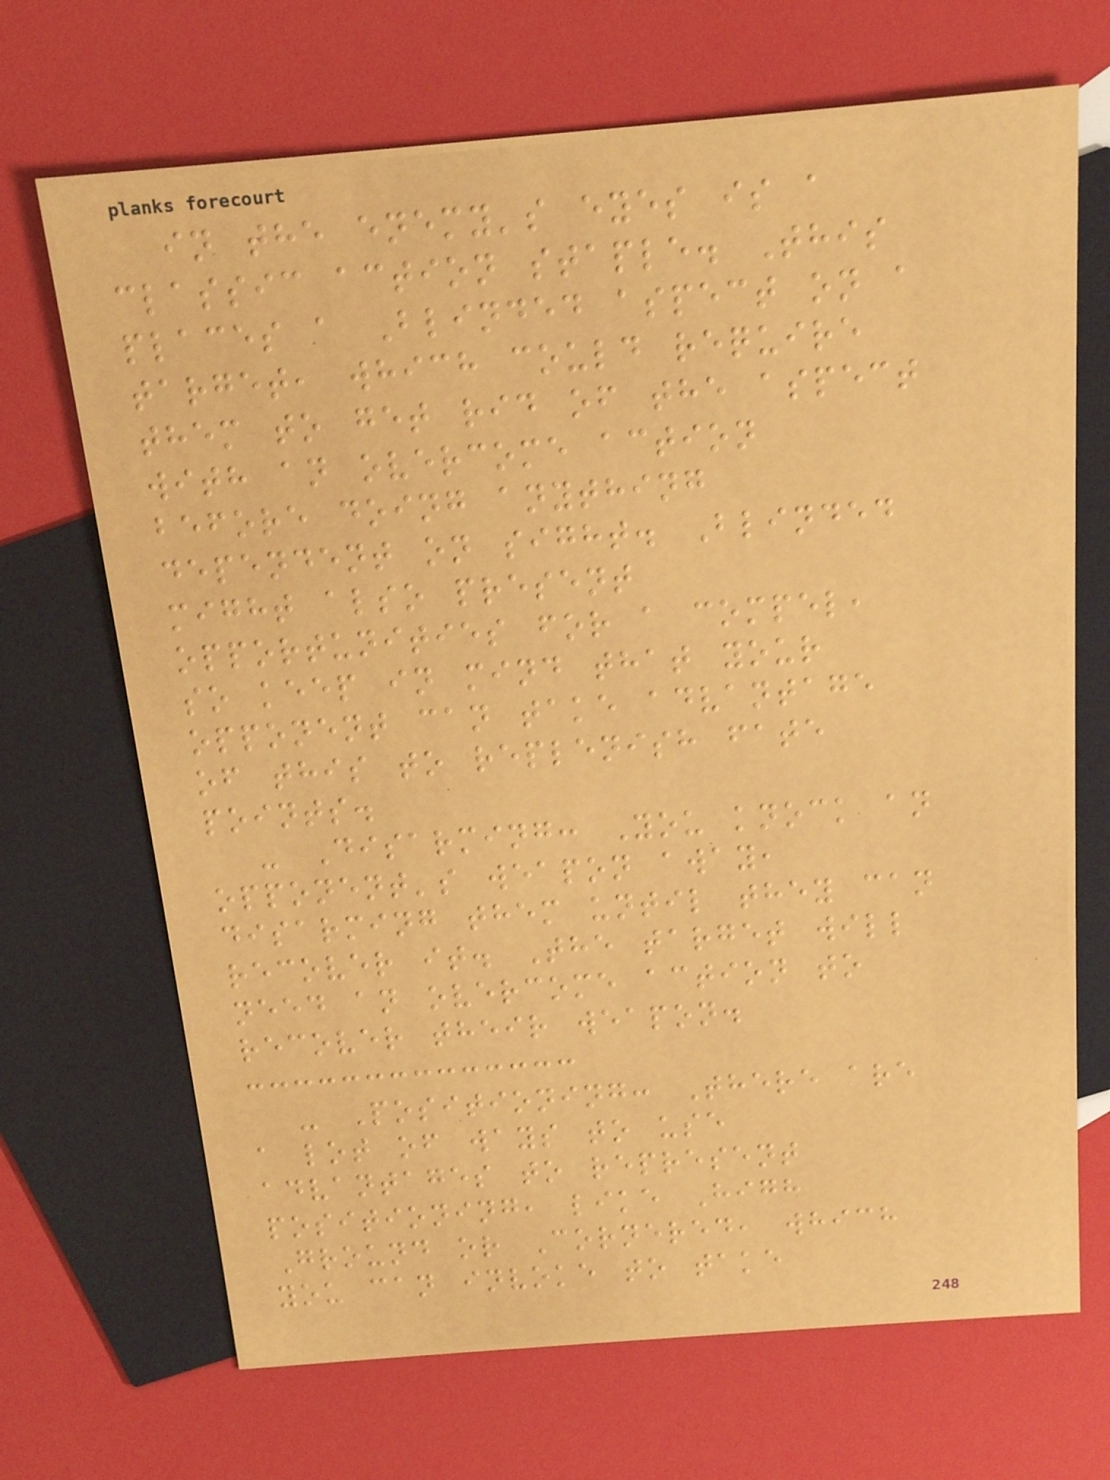in the enemy's eyes is a
classic action staple. This
places a Blinded aspect on a
target, which could require
them to get rid of the aspect
with an overcome action
before doing anything
dependent on sight. Blinded
might also present
opportunities for a compel,
so keep in mind that your
opponent can take advantage
of this to replenish fate
points.
- Disarming: You knock an
opponent's weapon away,
disarming them until they can
recover it. The target will
need an overcome action to
recover their weapon.
- Positioning: There are
a lot of ways to use
advantages to represent
positioning, like High
Ground or Cornered, which
you can invoke to take
